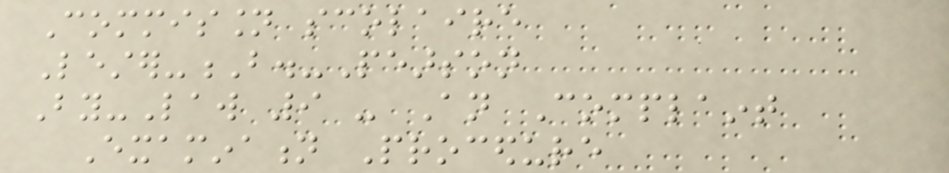Commission scolaire
Lester-B.-Pearson
By-Law 9 - An Complaint
Examination Procedure
